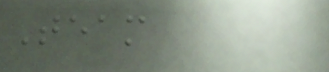Team
